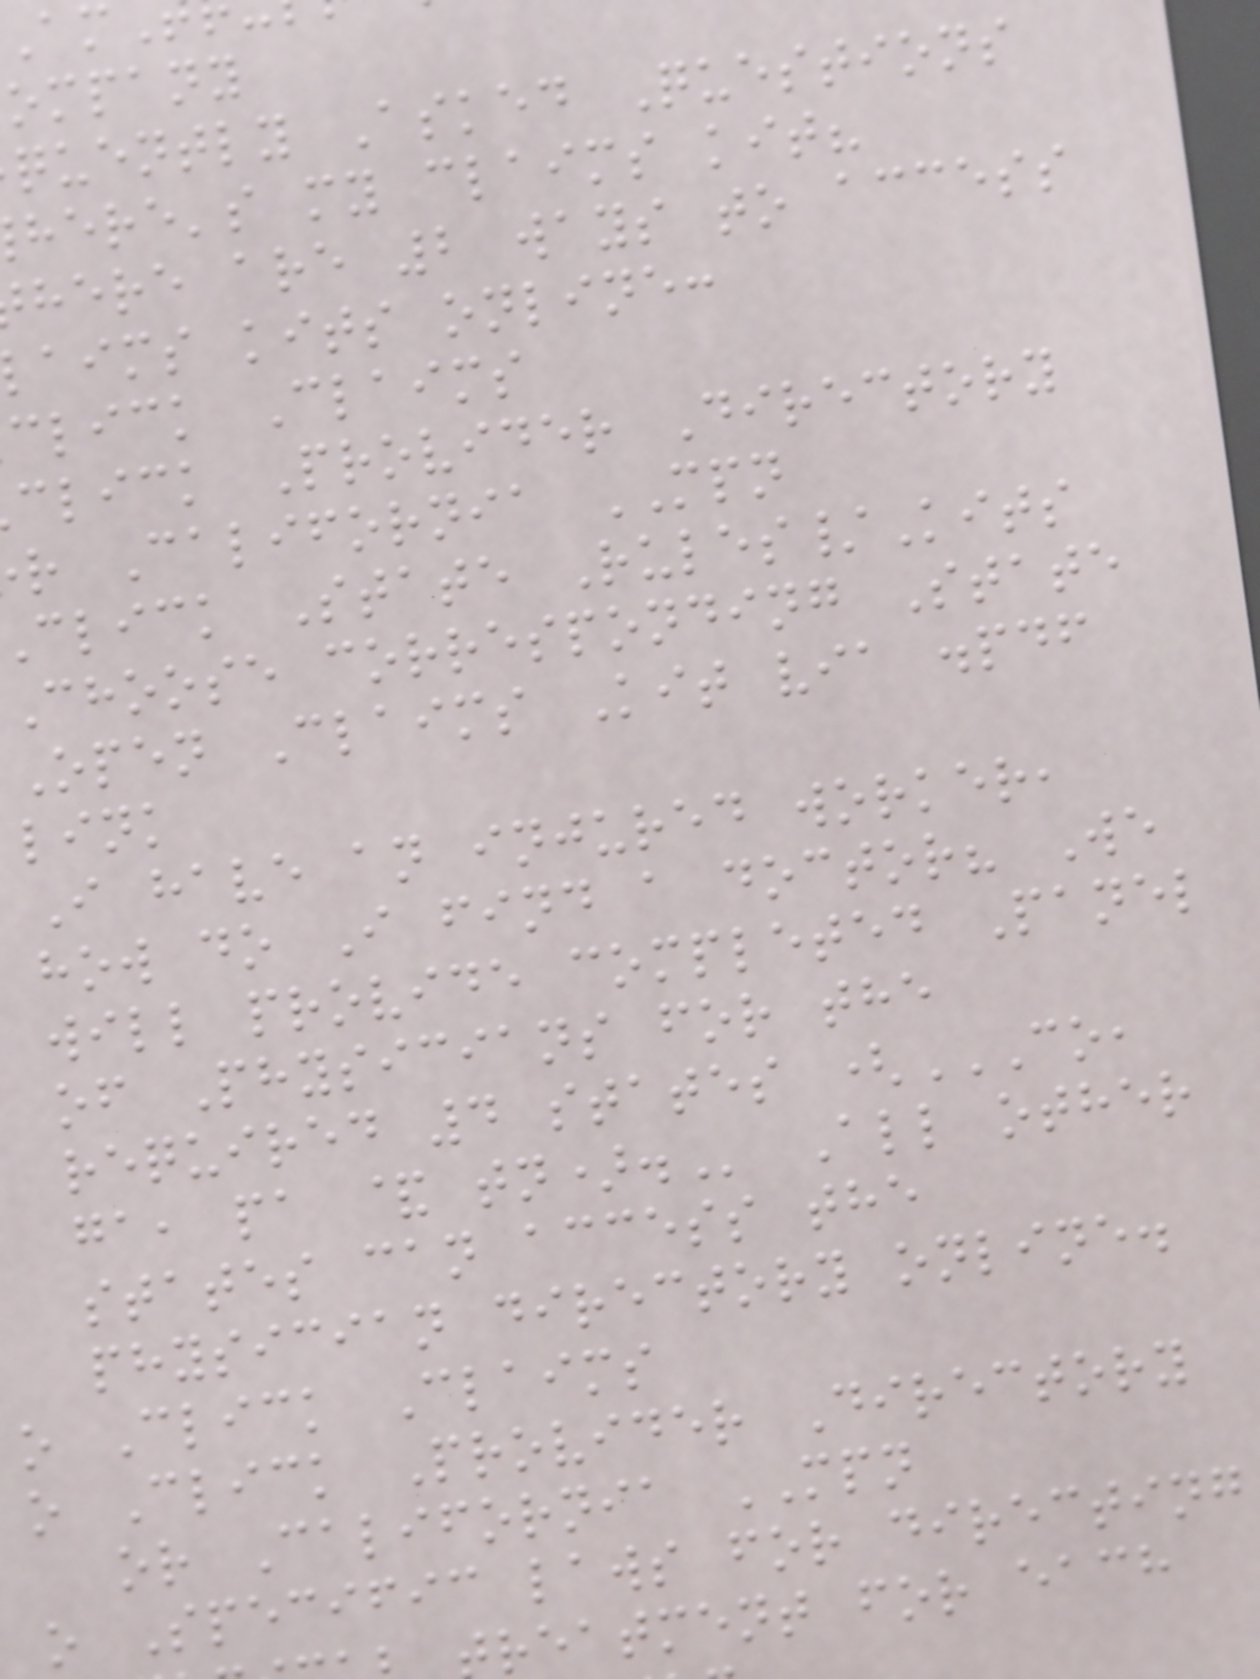ompany
quently Asked Questions
here's my claims kit?
here are 2 ways to access
aims kits online:
click Claims
click Provider Directory
r California MPN
click State Rules/Kits
Choose corresponding State
Open Claims Kit via .pdf
link
I have an injured worker,
how do I find a doctor? We
will provide completed Panel
of Physicians for the
required 4 states (CO,
ga, pa &
states can access the
physician directory online.
o Click Claims
o Click Provider Directory
or California MPN
o Specific laws for directing
reatment for each
